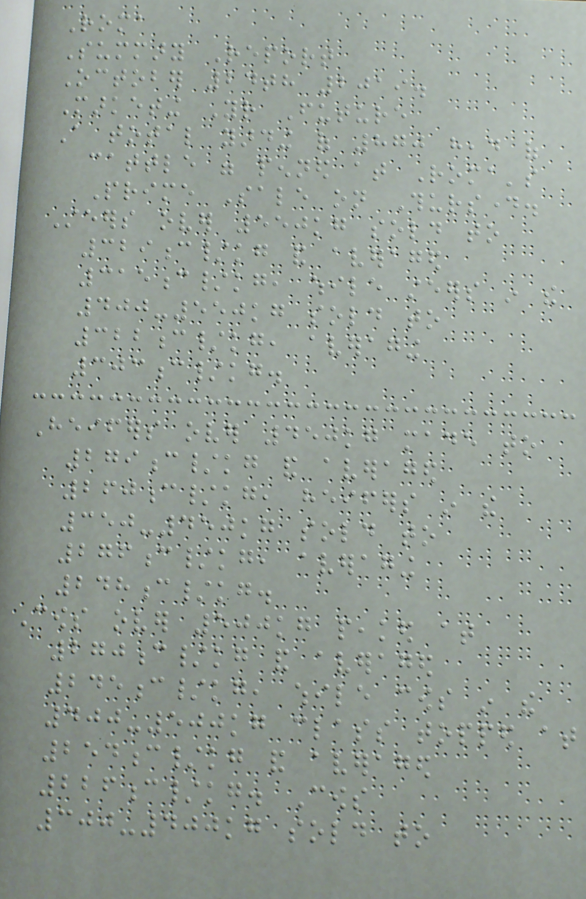Roma
Summary Report
October 24th 2019.
Marketing Your Future
A total yarding of 870 head of
cattle were penned at Roma's
Prime Sale on Thursday.
Steers over 550kg sold to
329c/kg and averaged
315c/kg, while steers in the
400-550kg sold to
322c/kg, averaging
303c/kg.
Heifers over 450kg made to
279c/kg and averaged
260c/kg, heifers in the
350-450kg sold to
276c/kg, averaging
248c/kg.
Cows over 500kg peaked at
270c/kg and averaged
245c/kg, while cows in the
400-500kg class topped at
254c/kg and averaged
226c/kg. Cows
300-400kg sold to
